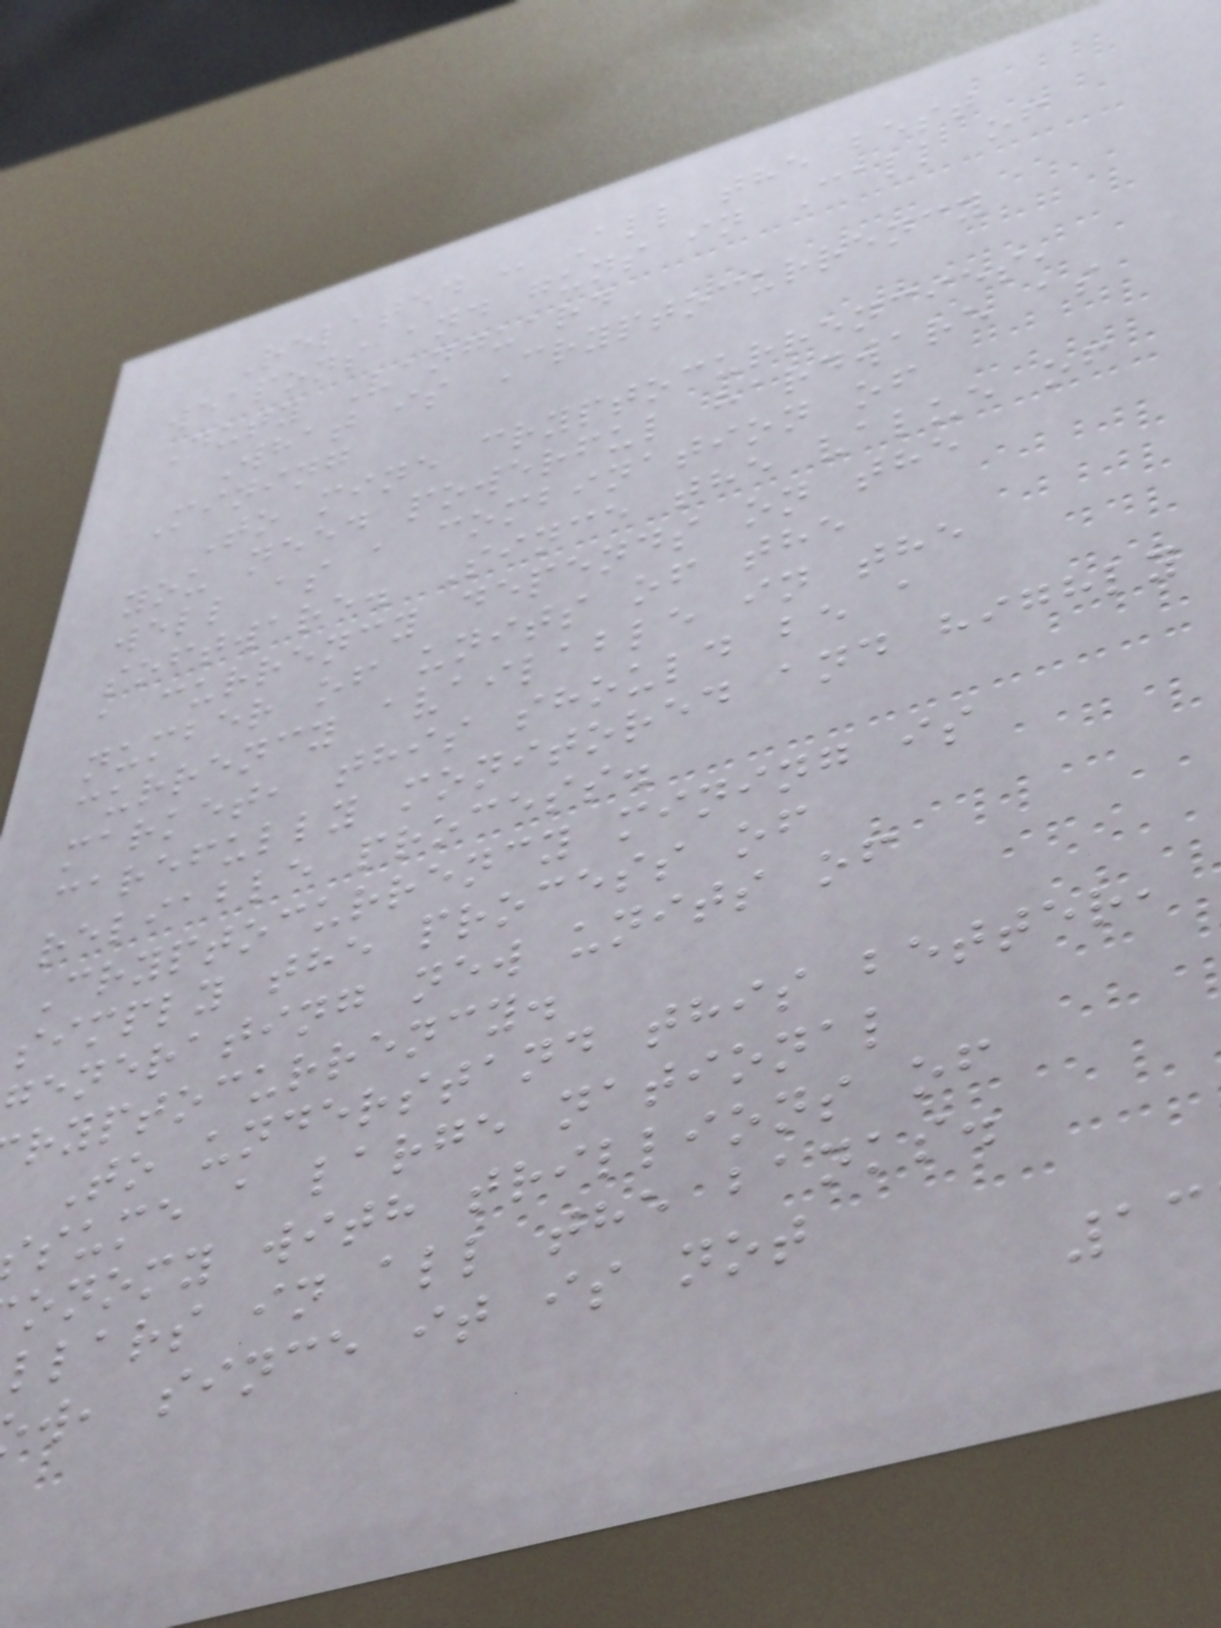Related : All the best
weapons and guns in Call of
Duty Vanguard
What is Cryptocurrency
Mining
To mine cryptocurrencies,
you need powerful hardware as
well as a combination of
software. Since the value of
a currency depends on the
number of units of the
currency available in the
market, this should be a
carefully monitored and highly
reliable process.
Cryptocurrency mining is
simply the process of
generating new units of
ryptocurrency.
To understand this better,
sume a large national
onomy with trillions of
llars in all the banks.
w, since it is not
